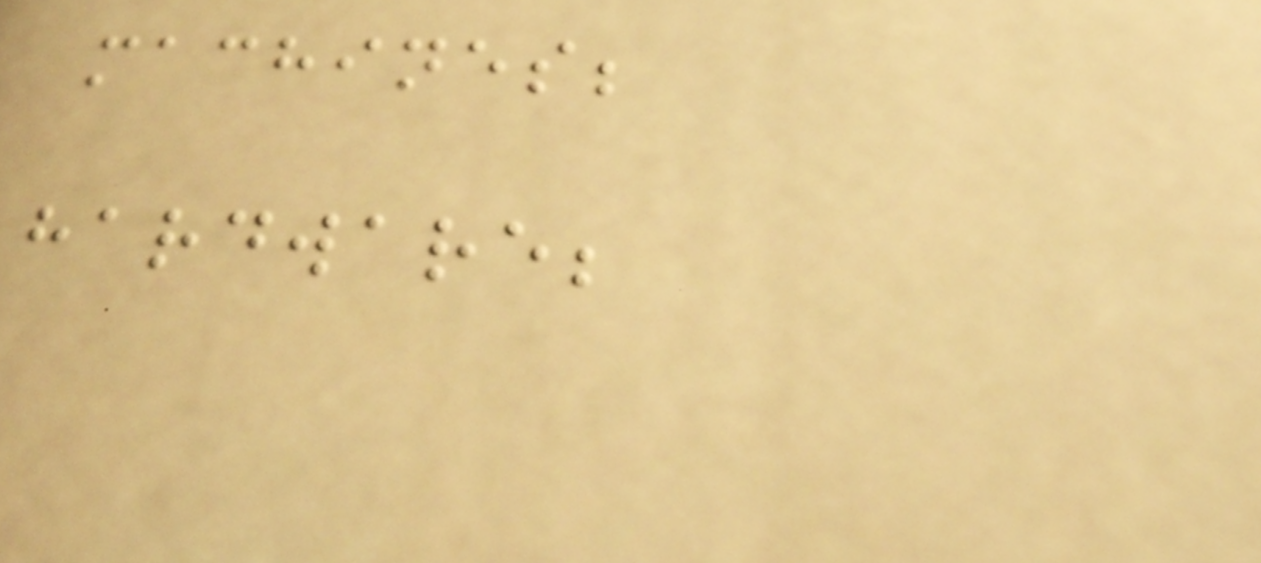machines;
hardware;
